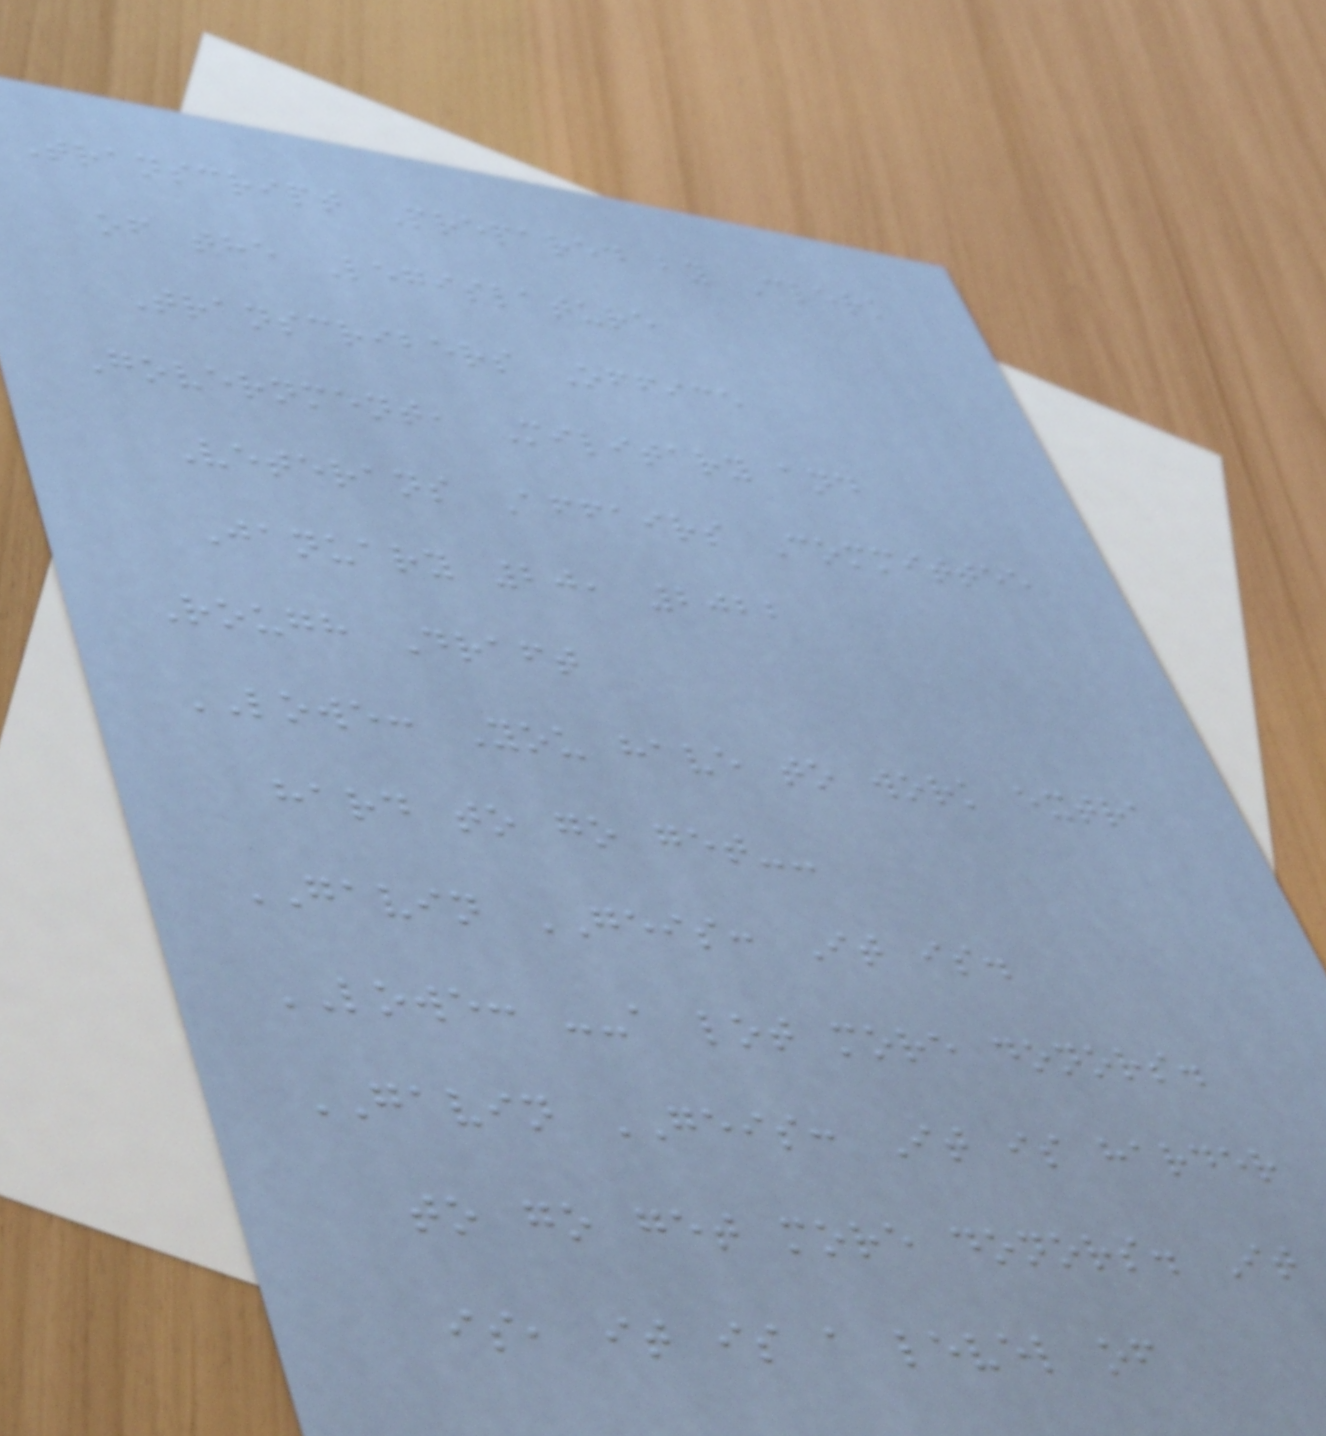Transcript Prepared by Clerk
of the Legislature
Transcribers Office
Government, Military and
Veterans Affairs Committee
January 20, 2022
Rough Draft
LOWE: You have to work extra
hard to go get--
GAVIN GEIS: It is.
LOWE: --a lot more donors.
GAVIN GEIS: It is harder
to go get more donors. It
is, it is a level of
